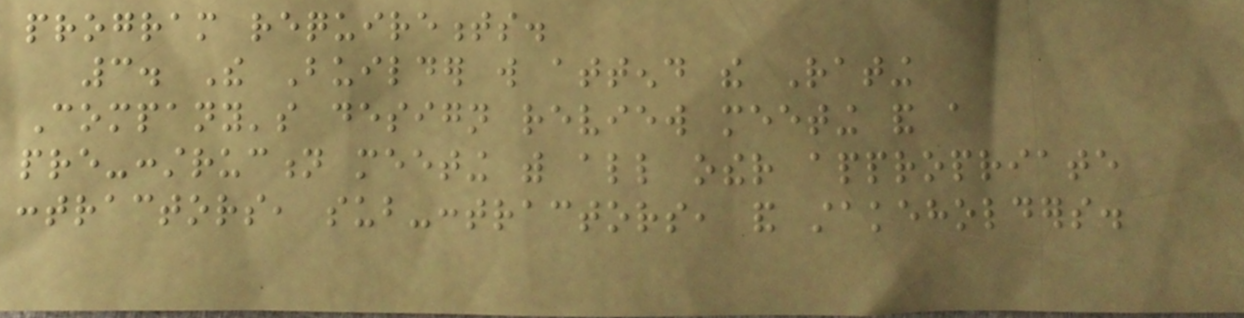program requirements.
3. The Builder will attend the Rating
Company's design review meeting and a
pre-construction meeting with all other appropriate
contractors, sub-contractors, and stakeholders.
